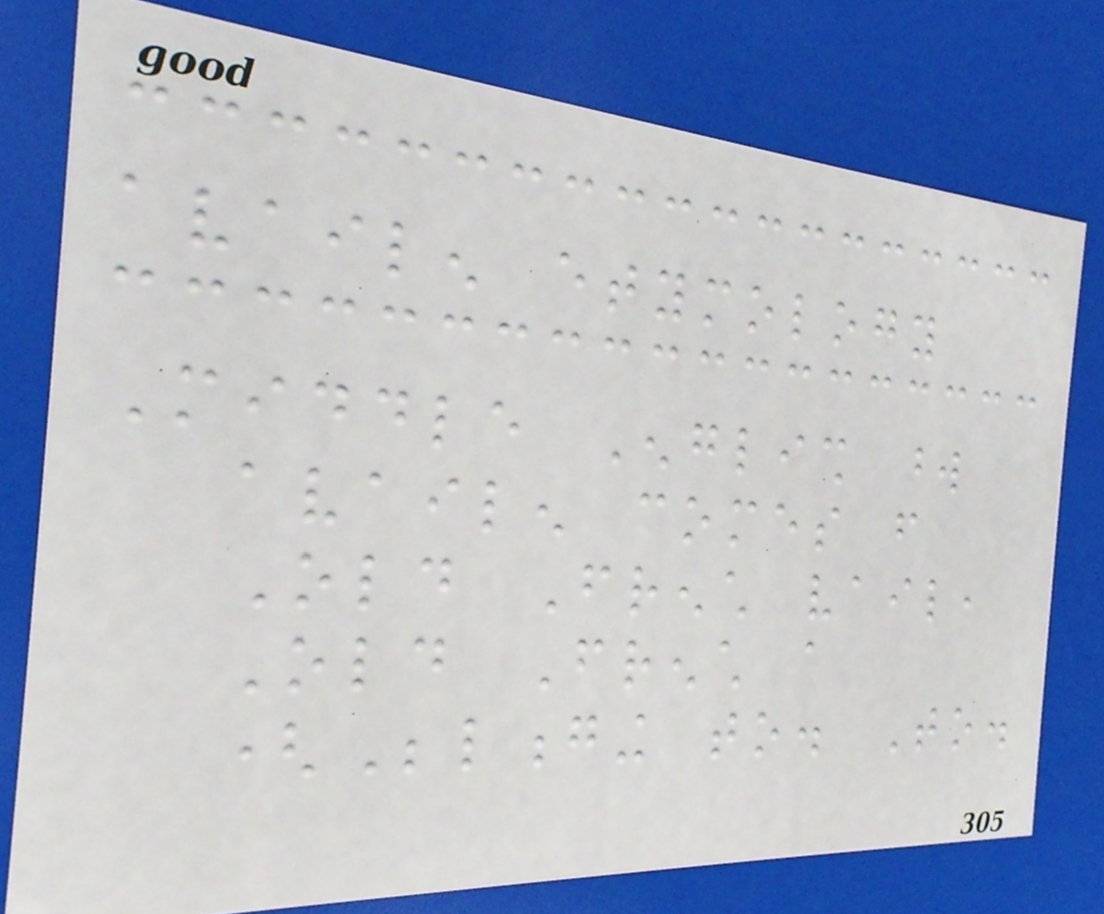availen etymology
Middle English word
availen comes from
Old French vail,
Old French a
(Belonging to. To.
